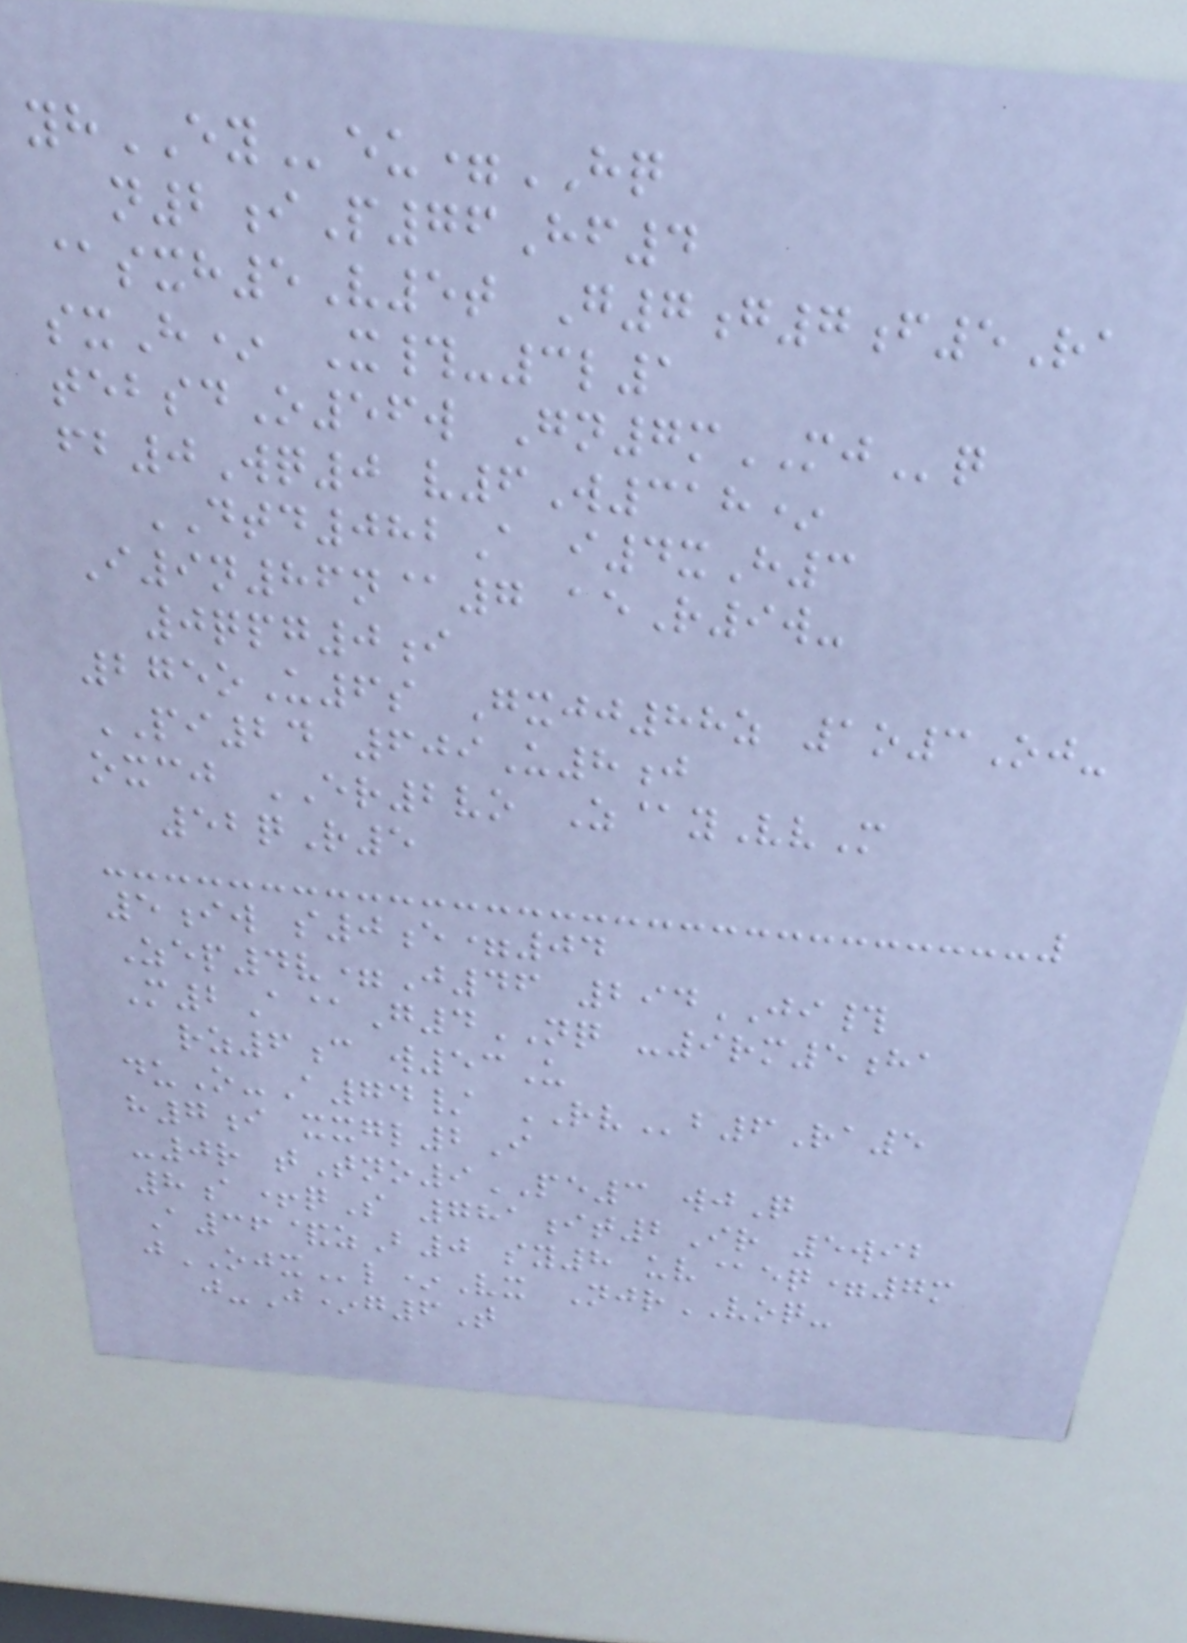yhEYeu=HQ
n2iP76Hf4
@sxh5V5t G7g7f5Ra
sxH* X#-3l1
tebsdO56w Gn7mMJq
fb0Wq0 v6W318*
DTD082A i4xH3
I9n86n@7 aeR9w-
0qpg0i
275oU6s Gxjj88z 1o3Oj-
PI24 609U8j
oxcj ER2vo Z@yVvM
52qR5
5iw s0e=04
Zep4v=J46 294JI#
M2A@G4NQ -9rm5ha
rz6c w53U
duO-A74/ RVb6Ra5
h7i xxgl2I
-0r tTno9PE3 wjQ
8a+qS 781it2Ir 5wib
A36&zB0 sy8 uv@eq=7m
jOJXl*Vx NjrVOQ-
j-J*g6T
